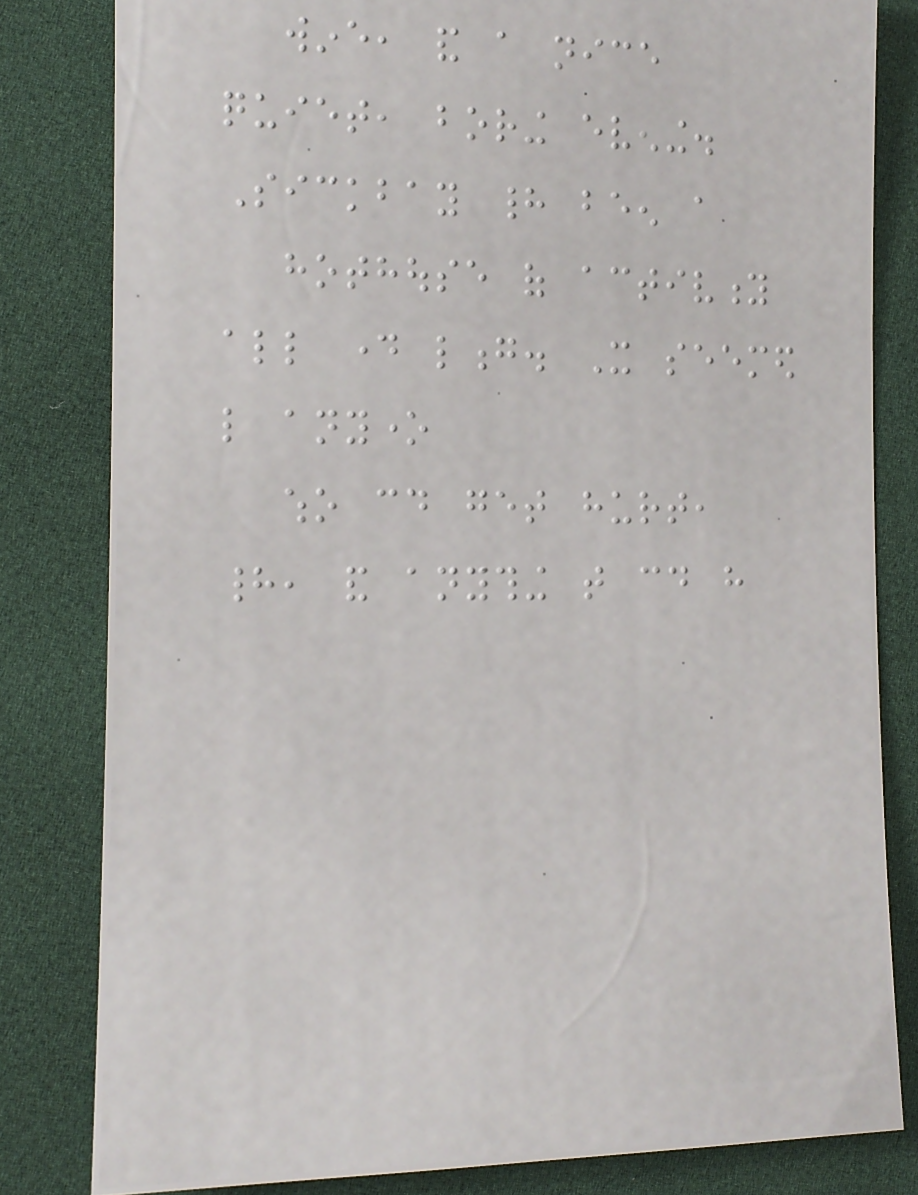wine, and a nice
quiet, boring evening.
Sickbay had been a
hothouse of activity
all day long. It seemed
like anyone
who could get hurt,
had, and anything that could have
